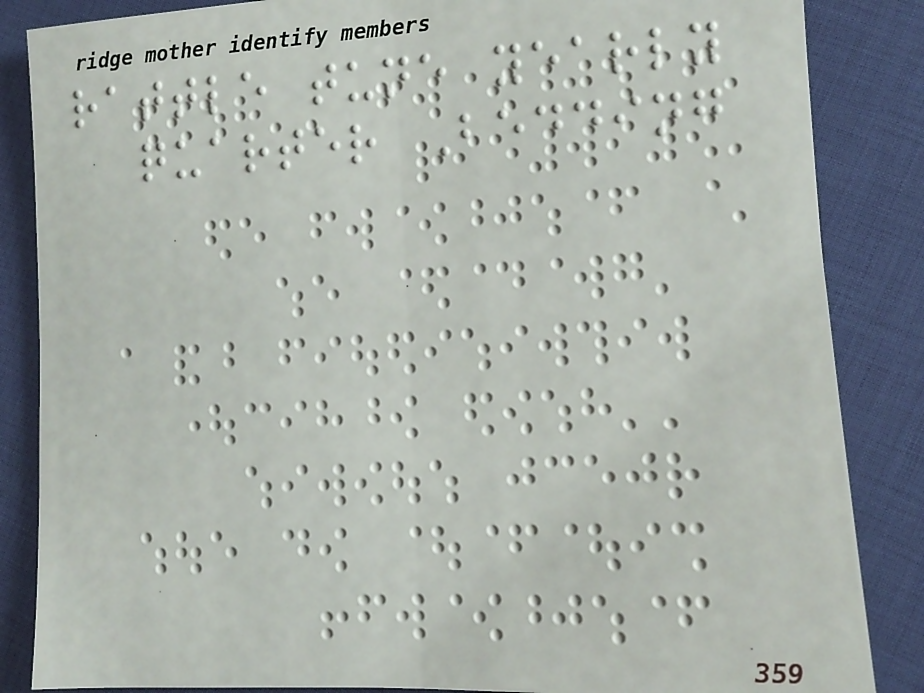rattle tune yearly
quarter Bedding
